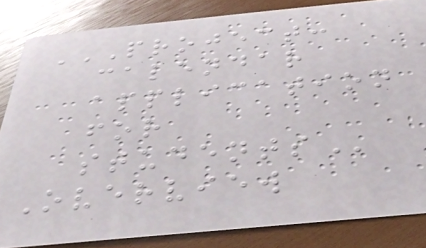PROJECT:
CALENDAR
APPLICATION
FOR
STUDENTS
Overview
